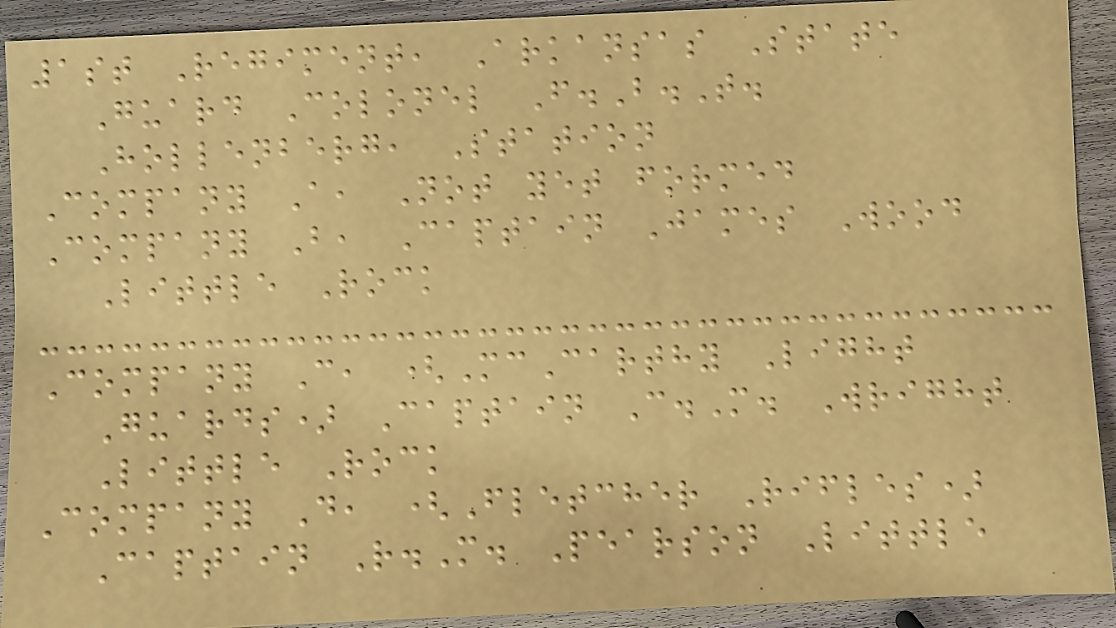1st Regiment, Arkansas State
Guard Colonel F.B.T.
Hollenberg, Station
Company A, Not yet formed
Company B, Captain James Wood
Little Rock
Company C, (McCarthy Light
Guards) Captain C.M. Wright
Little Rock
Company D, (Fletcher Rifles)
Captain R.M. Pearson Little
